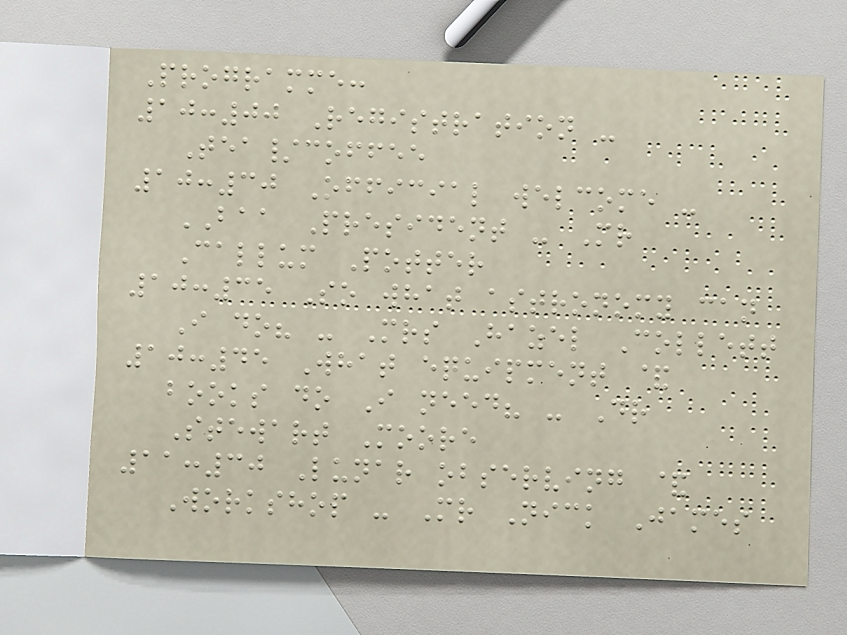Programme:
10:00 Registration -
Tea/coffee
10:30 Official welcome -
BAA President - Mr
Callum Potter
10:35 So what astronomy can
I do? - Mrs Hazel Collett
10:45 What equipment &
books do I need? - Dr
Stewart Moore
11:30 Lunar observing &
Workshop - Mr Nick James
